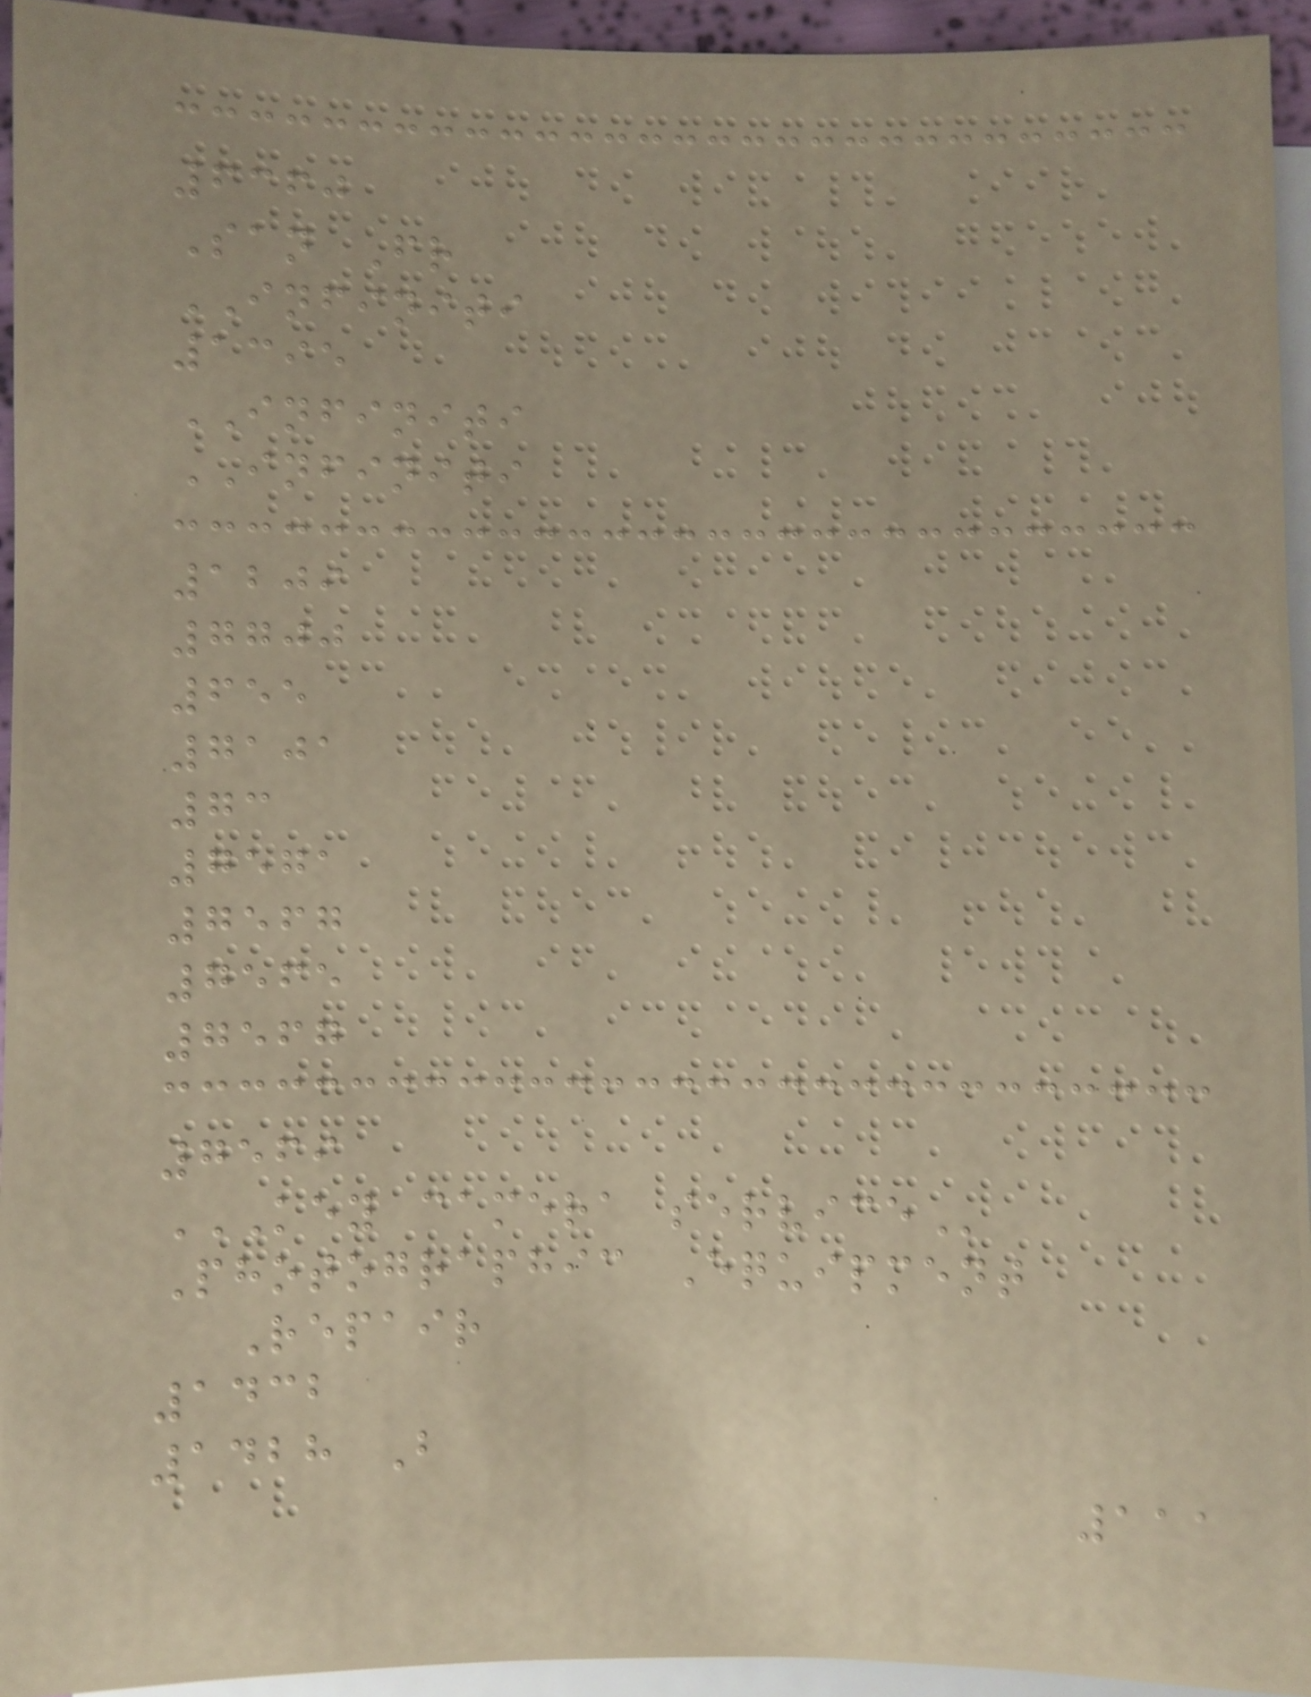6360
San Fr
INFINITI
1395
INFINITI
INFINITI
1209
7700
655
7101
73
7571
7567
7565
7567
7569
KEY CAMERA SERVICE
Photographic Equipment
Repair
1432
1428 B
111
